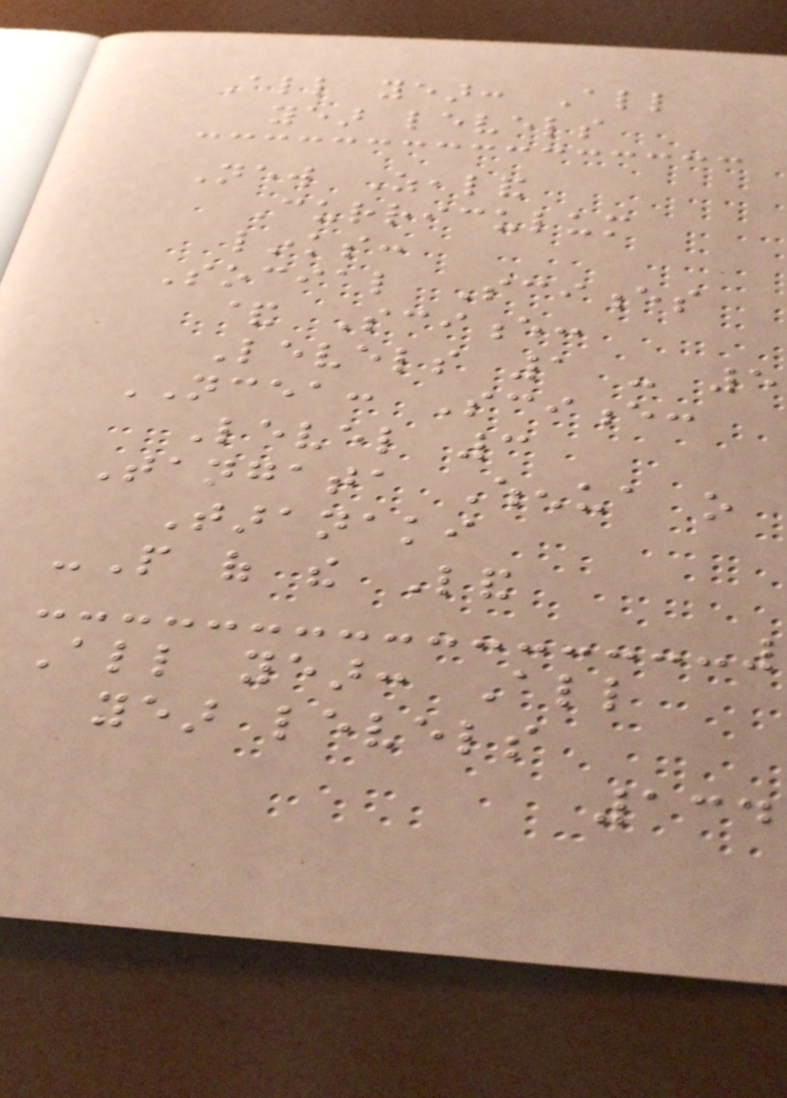All year: All
year levels
New Zealand
Curriculum
links:
Social Sciences
& Science:
Levels 1 - 5
NCEA: Science:
Level 3
Tangata Whenua o
Taranaki
-People of the Land
All year: All
year levels
134
